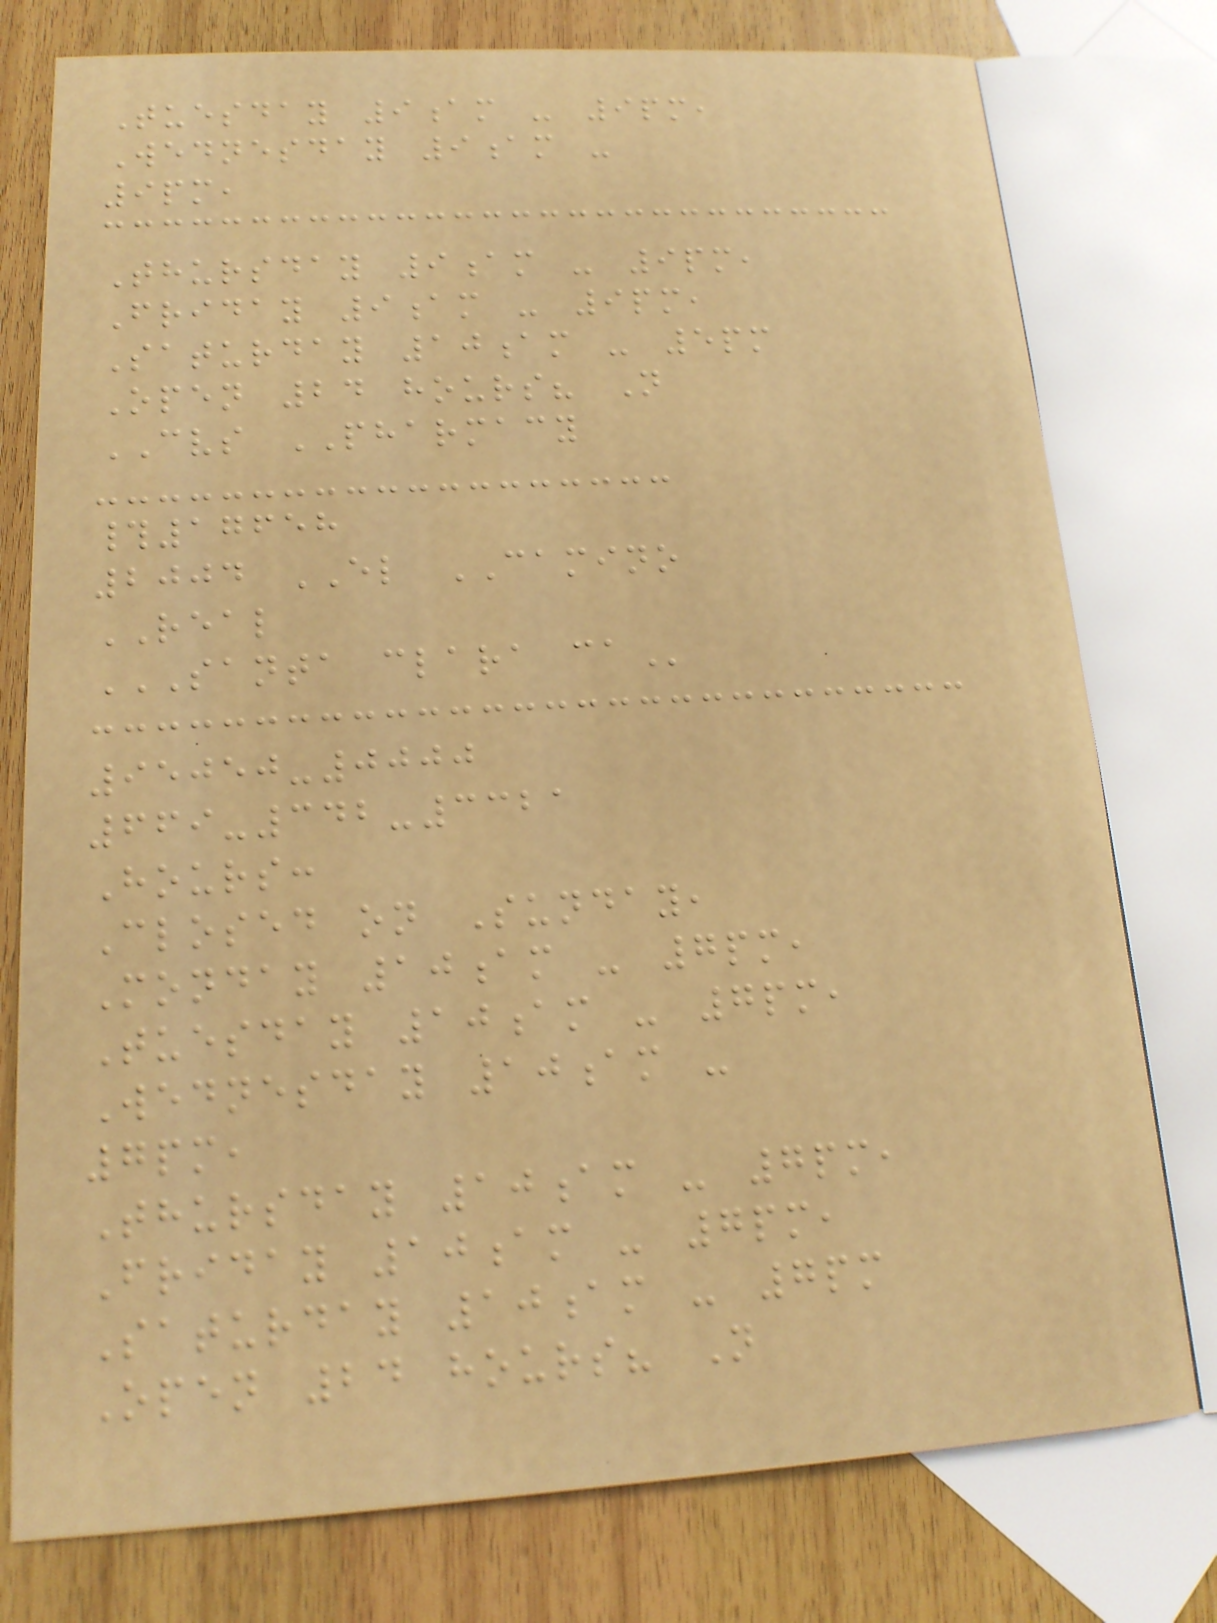Tuesday 9am - 9pm,
Wednesday 9am -
9pm,
Thursday 9am - 9pm,
Friday 9am - 9pm,
Saturday 10am - 5pm
Open 24 hours? N
CVS PHARMACY
#17658
2004 EL CAMINO
REAL
SANTA CLARA CA
95050-0000
669-342-3321
Hours:
Closed on Sunday,
Monday 10am - 7pm,
Tuesday 10am - 7pm,
Wednesday 10am -
7pm,
Thursday 10am - 7pm,
Friday 10am - 7pm,
Saturday 10am - 7pm
Open 24 hours? N
